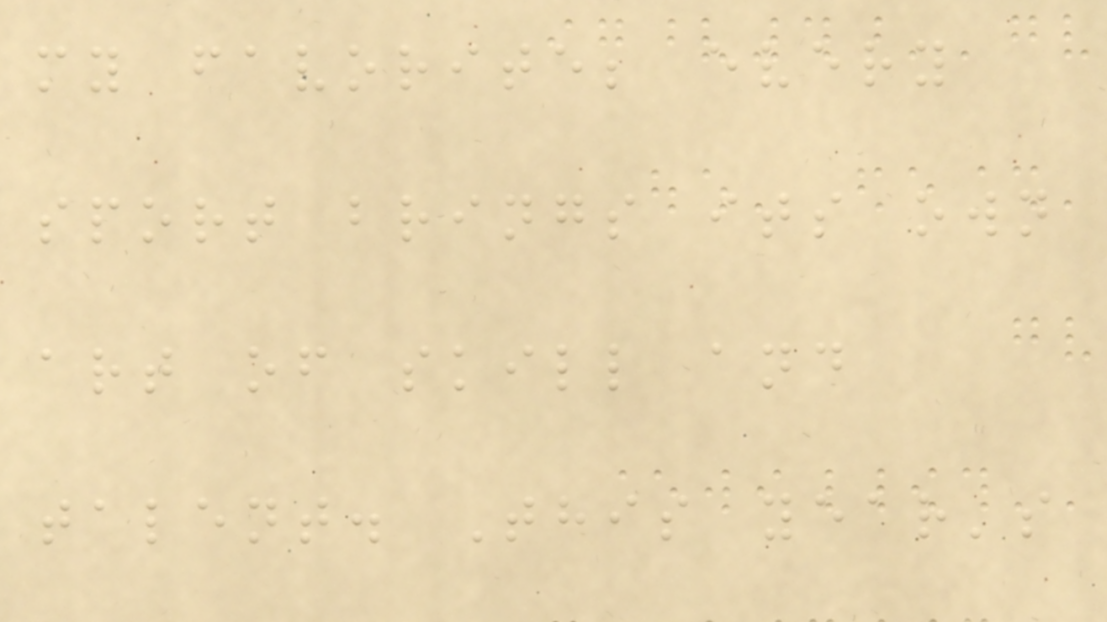my favorite; every
sport brings its own
art of skill and
talent. This year's
